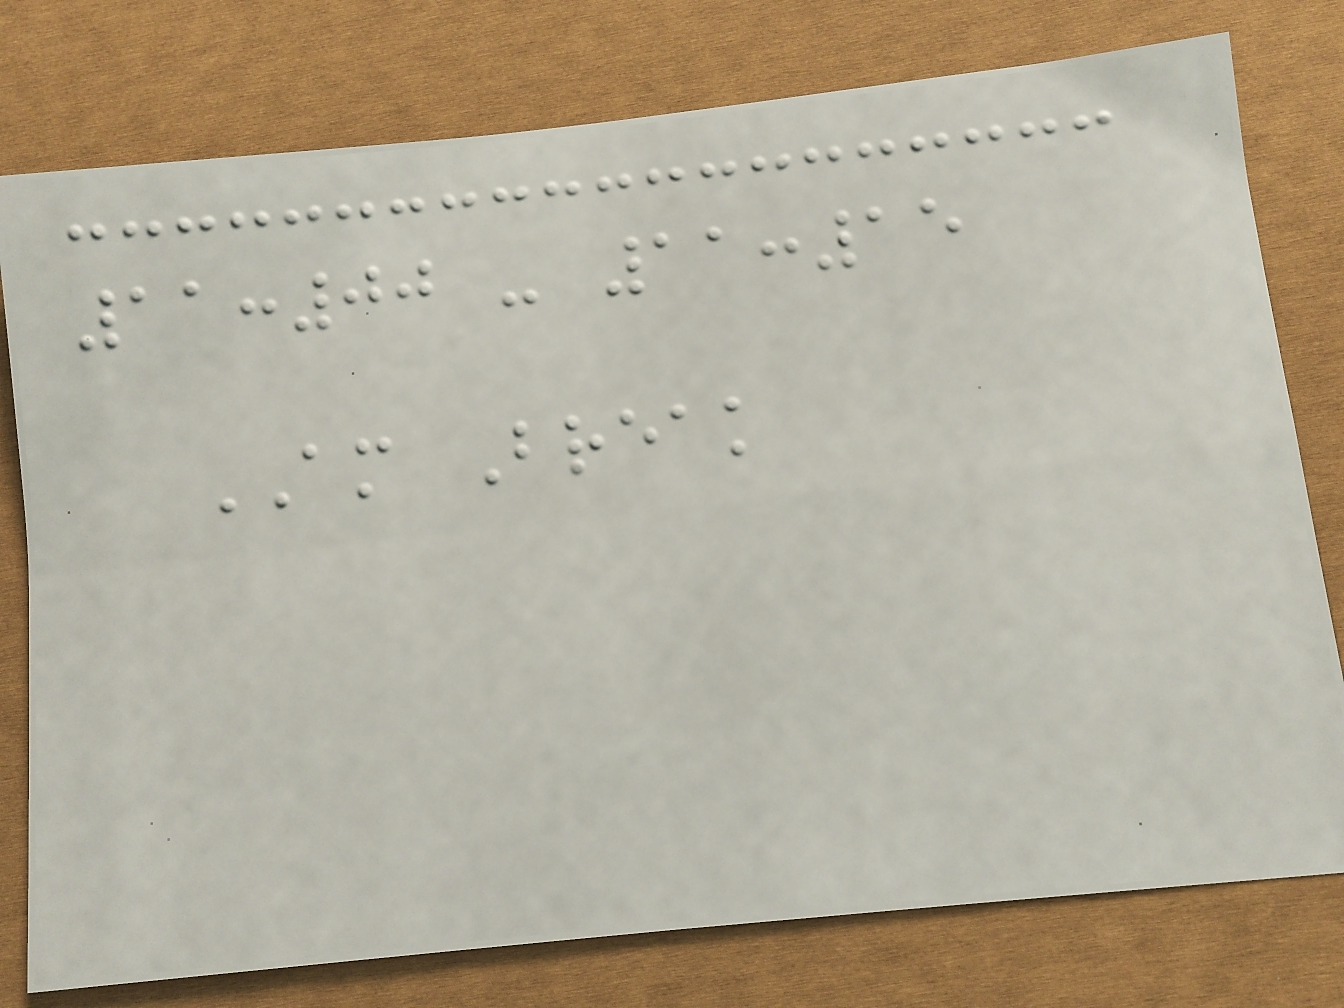11:00 - 11:15
AM Break
